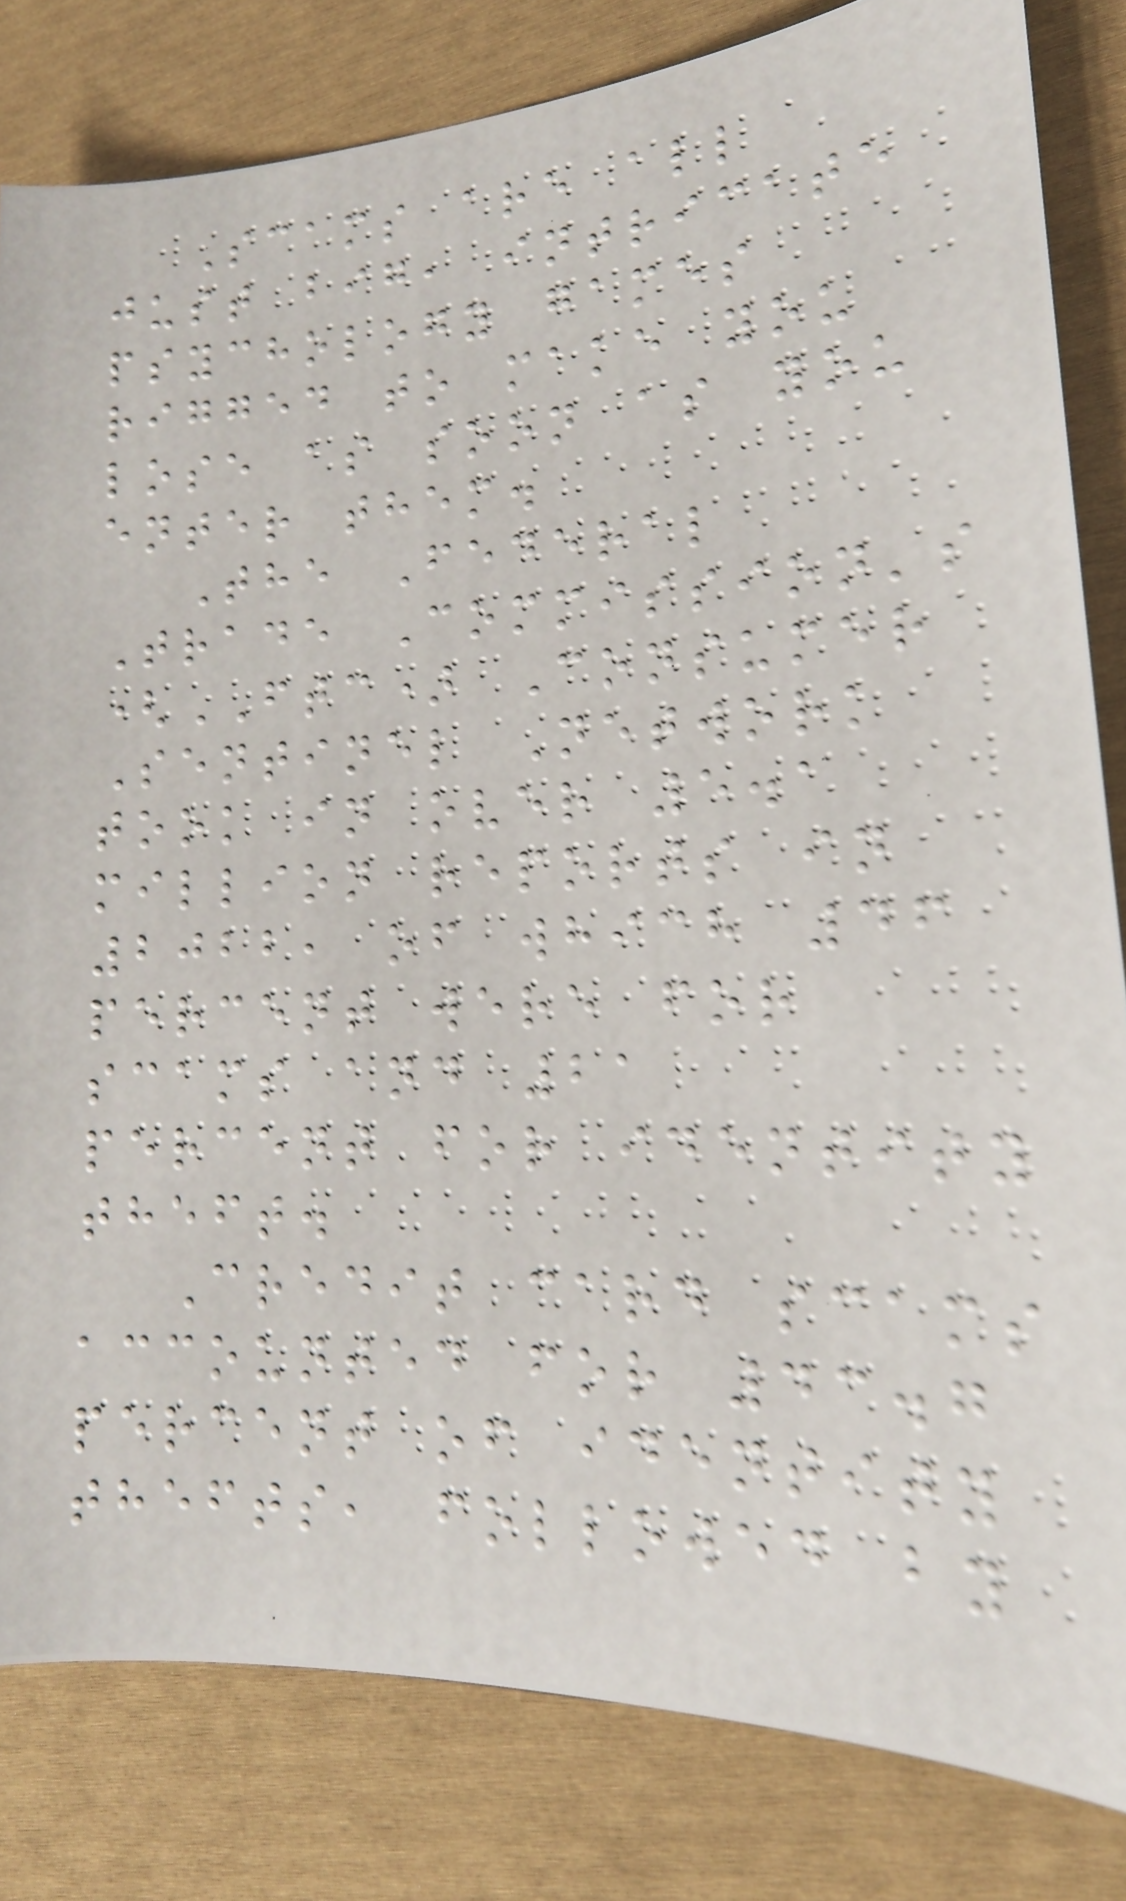Scams are all
just big, intricate
psychology games
rigged to make you
lose as soon as you
enter them.
The Federal
Trade Commission's
(FTC) Consumer
Sentinel Network
took in over 5.1
million reports in
2022, of which 46
percent were for
scams and 21
percent for identity
theft.
Credit card scams
accounted for 43.7
percent of identity
thefts, followed by
